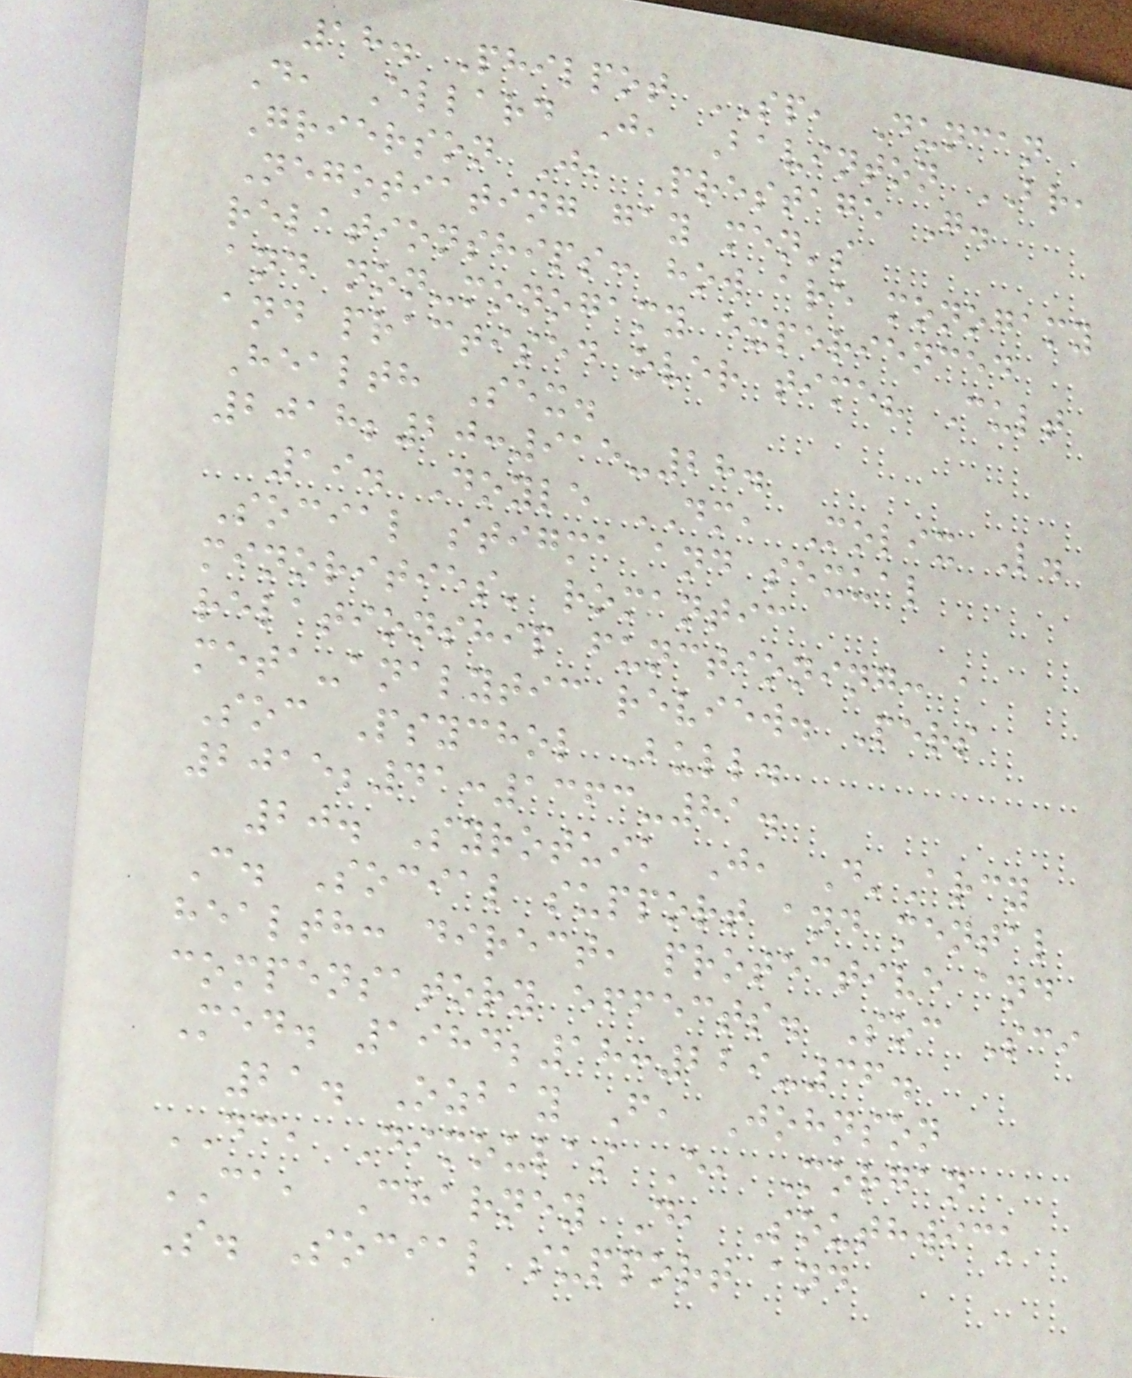18. Philpot SP, Duncan
D, Ellard J, Bavinton BR,
Grierson J, Prestage G.
Negotiating gay men's
relationships: how are monogamy
and non-monogamy experienced
and practised over time? Cult
Health Sex.
2018;20:915-28.
19. Doyle DM, Molix L.
Social stigma and sexual
minorities' romantic
relationship functioning: a
meta-analytic review. Pers
Soc Psychol Bull.
2015;41:1363-81.
20. Syrotuik J, D'Arcy
C. Social support and mental
health: direct, protective and
compensatory effects. Soc Sci
Med. 1984;18:229-36.
21. Ozbay F, Johnson
DC, Dimoulas E, Morgan
CA, Charney D, Southwick
S. Social support and
